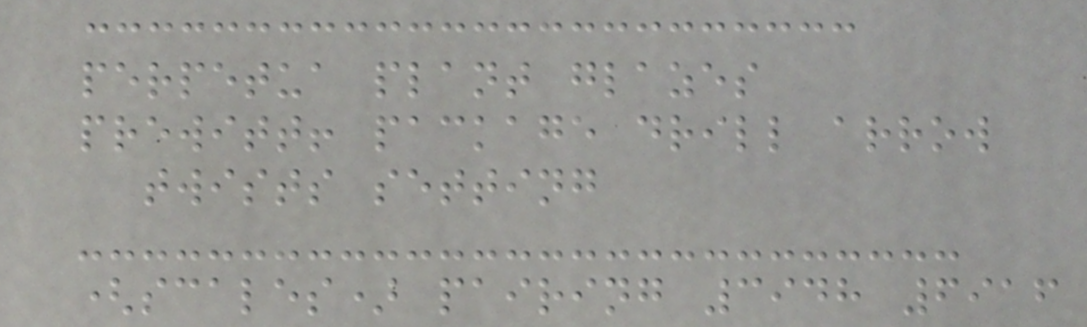perpetua plant glazes
prewitt! package drill arrow
twists setting
(scales) pairing 3948 6916
